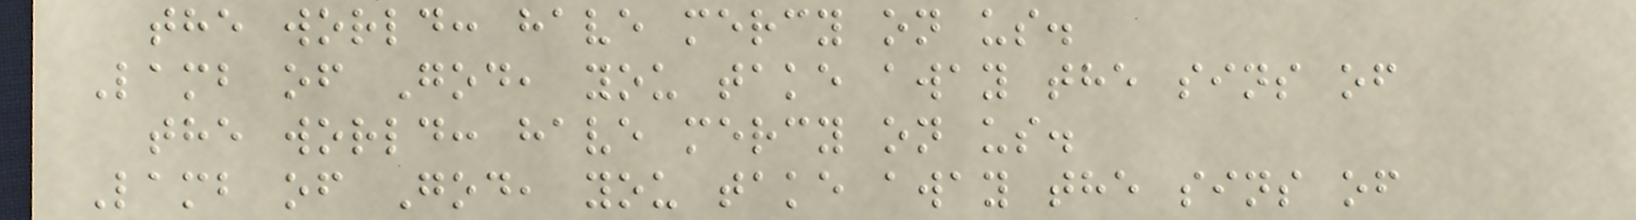the world: have mercy on us.
Lamb of God, you take away the sins of
the world: have mercy on us.
Lamb of God, you take away the sins of
